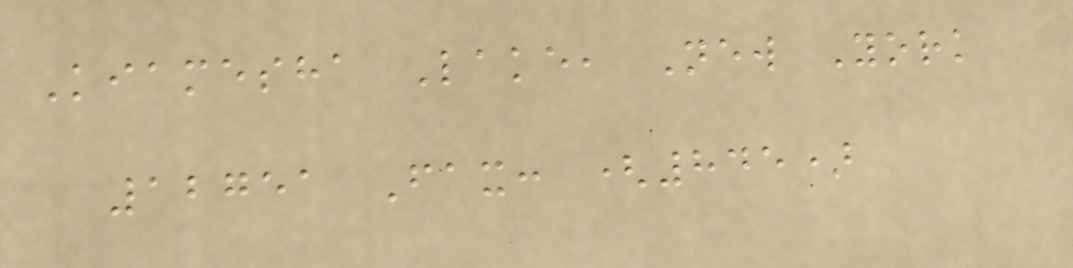Kiamesha Lake, New York
12751 Fax: (845)
